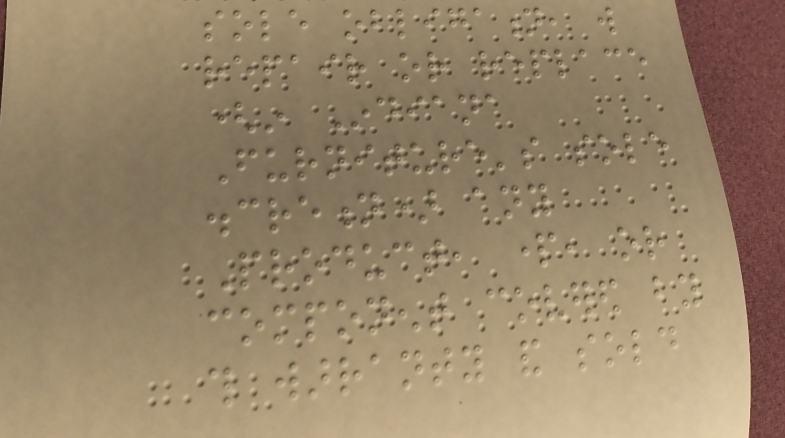sole obligation, will
repair or replace
(in Indiana
Furniture's sole
discretion) any
Product, part, or
component covered by
this warranty and sold
